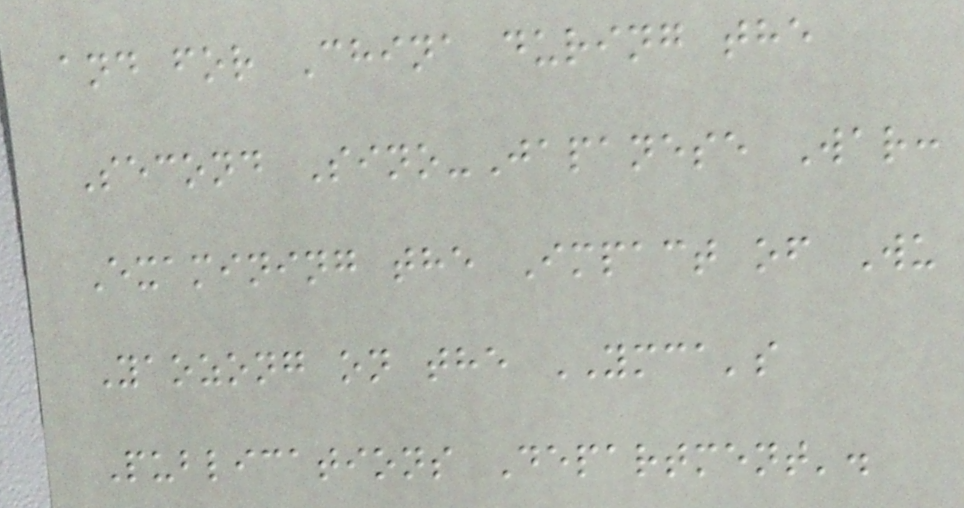and for China during the
Second Sino-Japanese War:
Examining the Impact of Wu
Yaozong on the YMCA's
Publications Department'.
